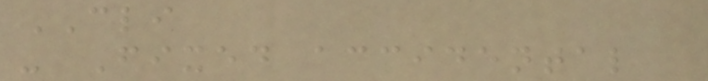CLI
- Fixed accidental
